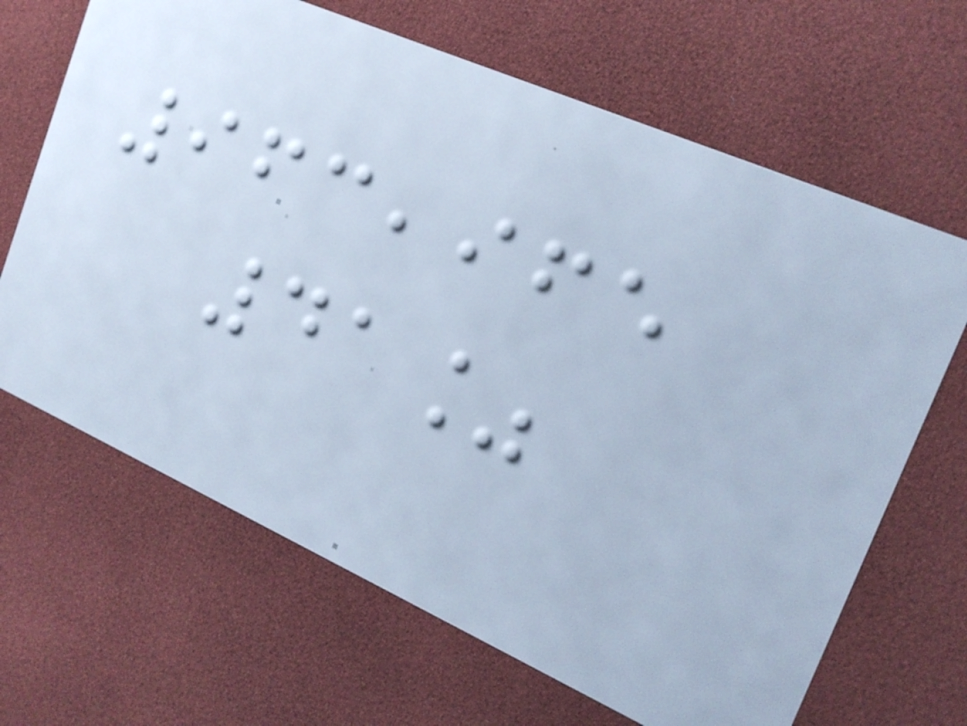963,965
41%
